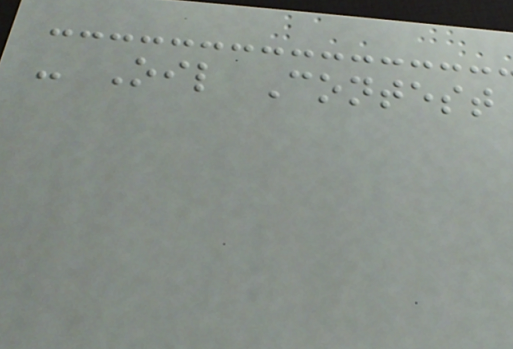- Oil Contest
